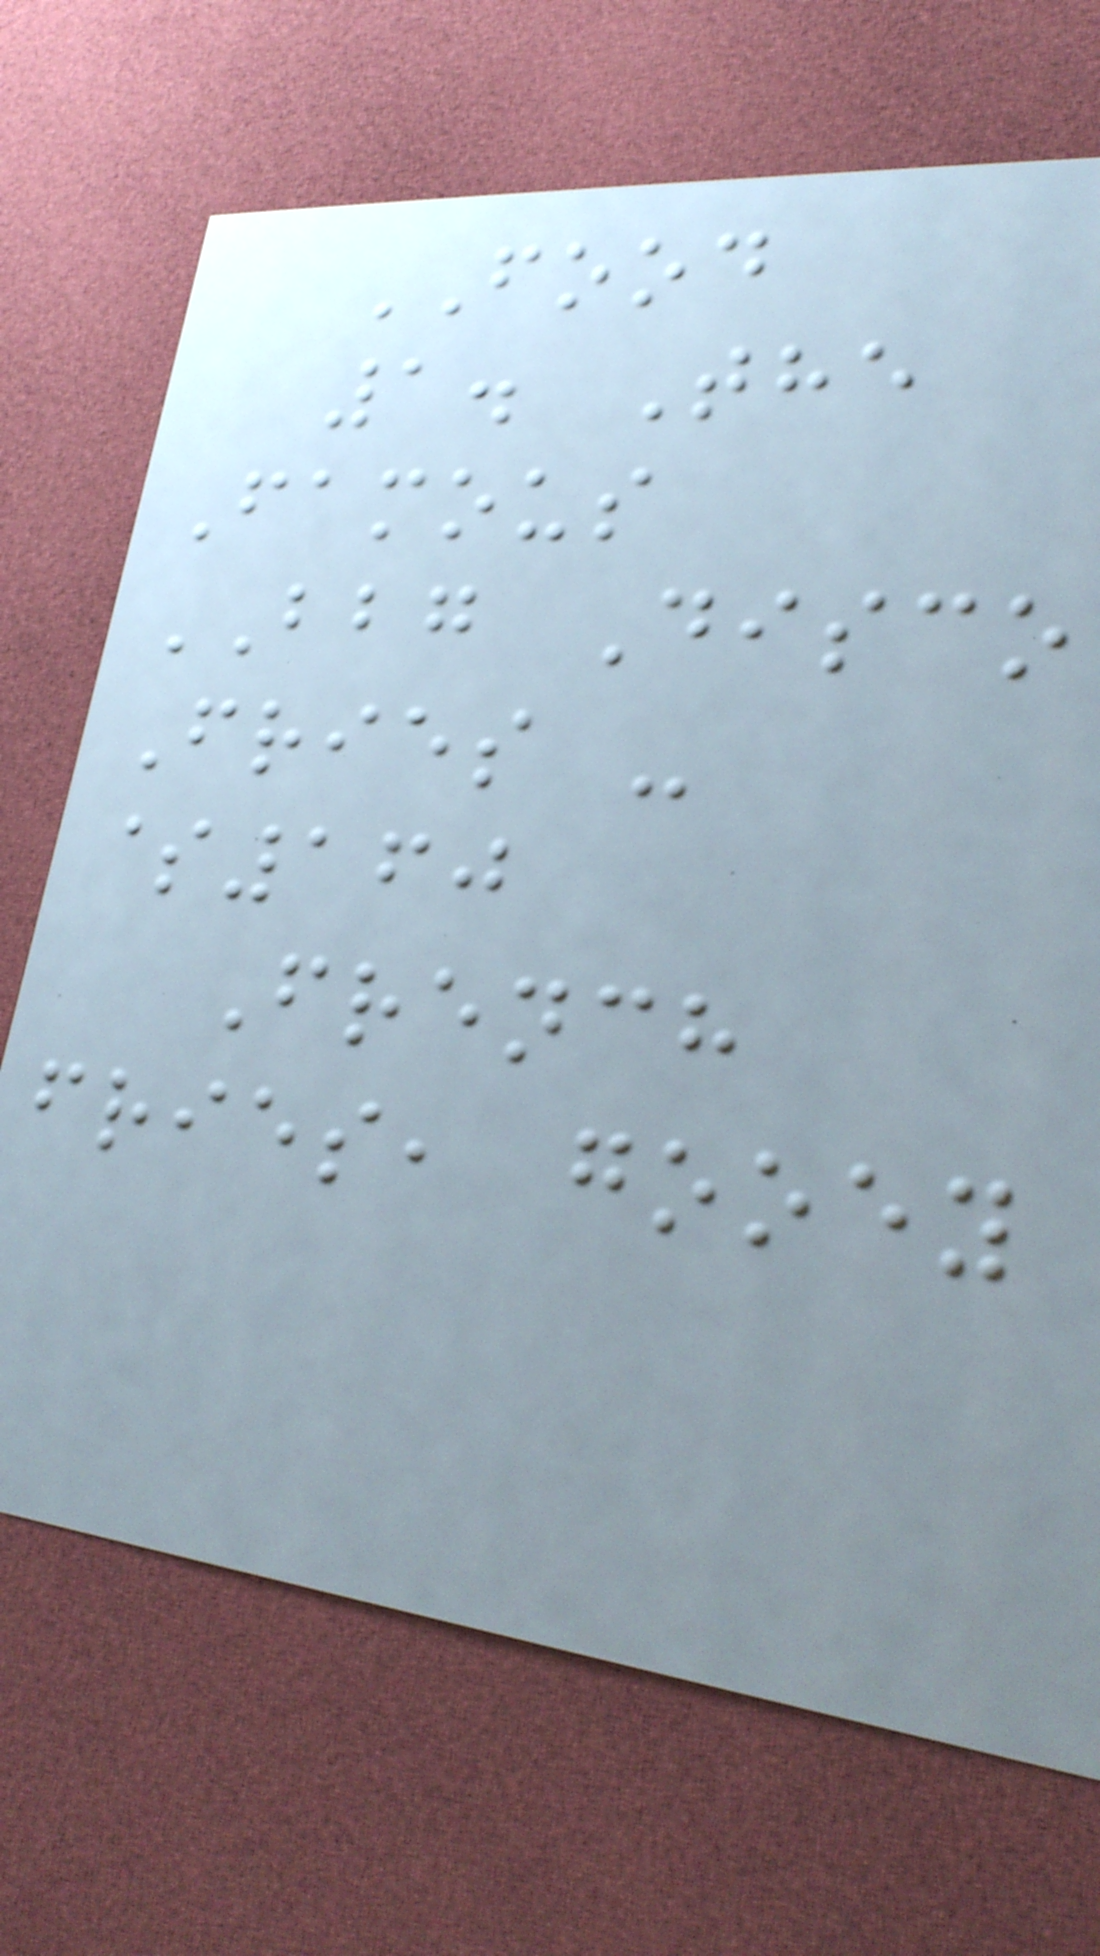FOOD
1. The
Famous
BBG Disco
Fries -
$160
French
fries, gooey
